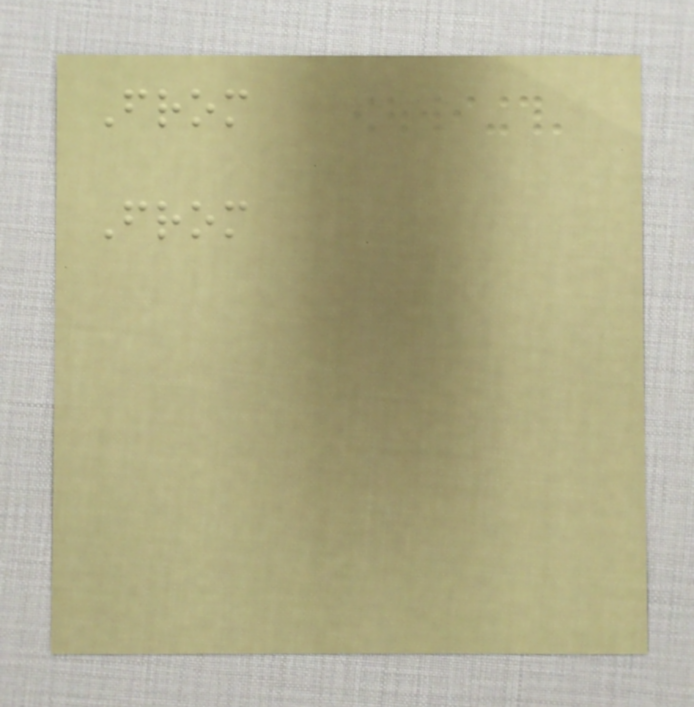From
From
